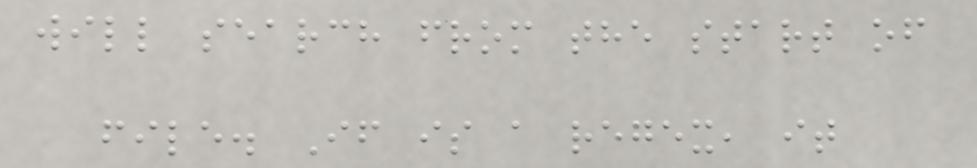will search from the start of
file. If is a regex, it
